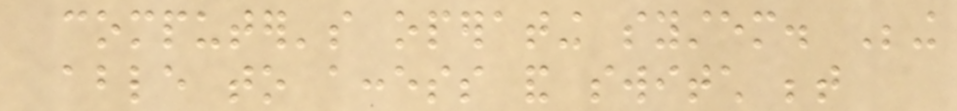computer's operating system. Being
able to access and switch between
